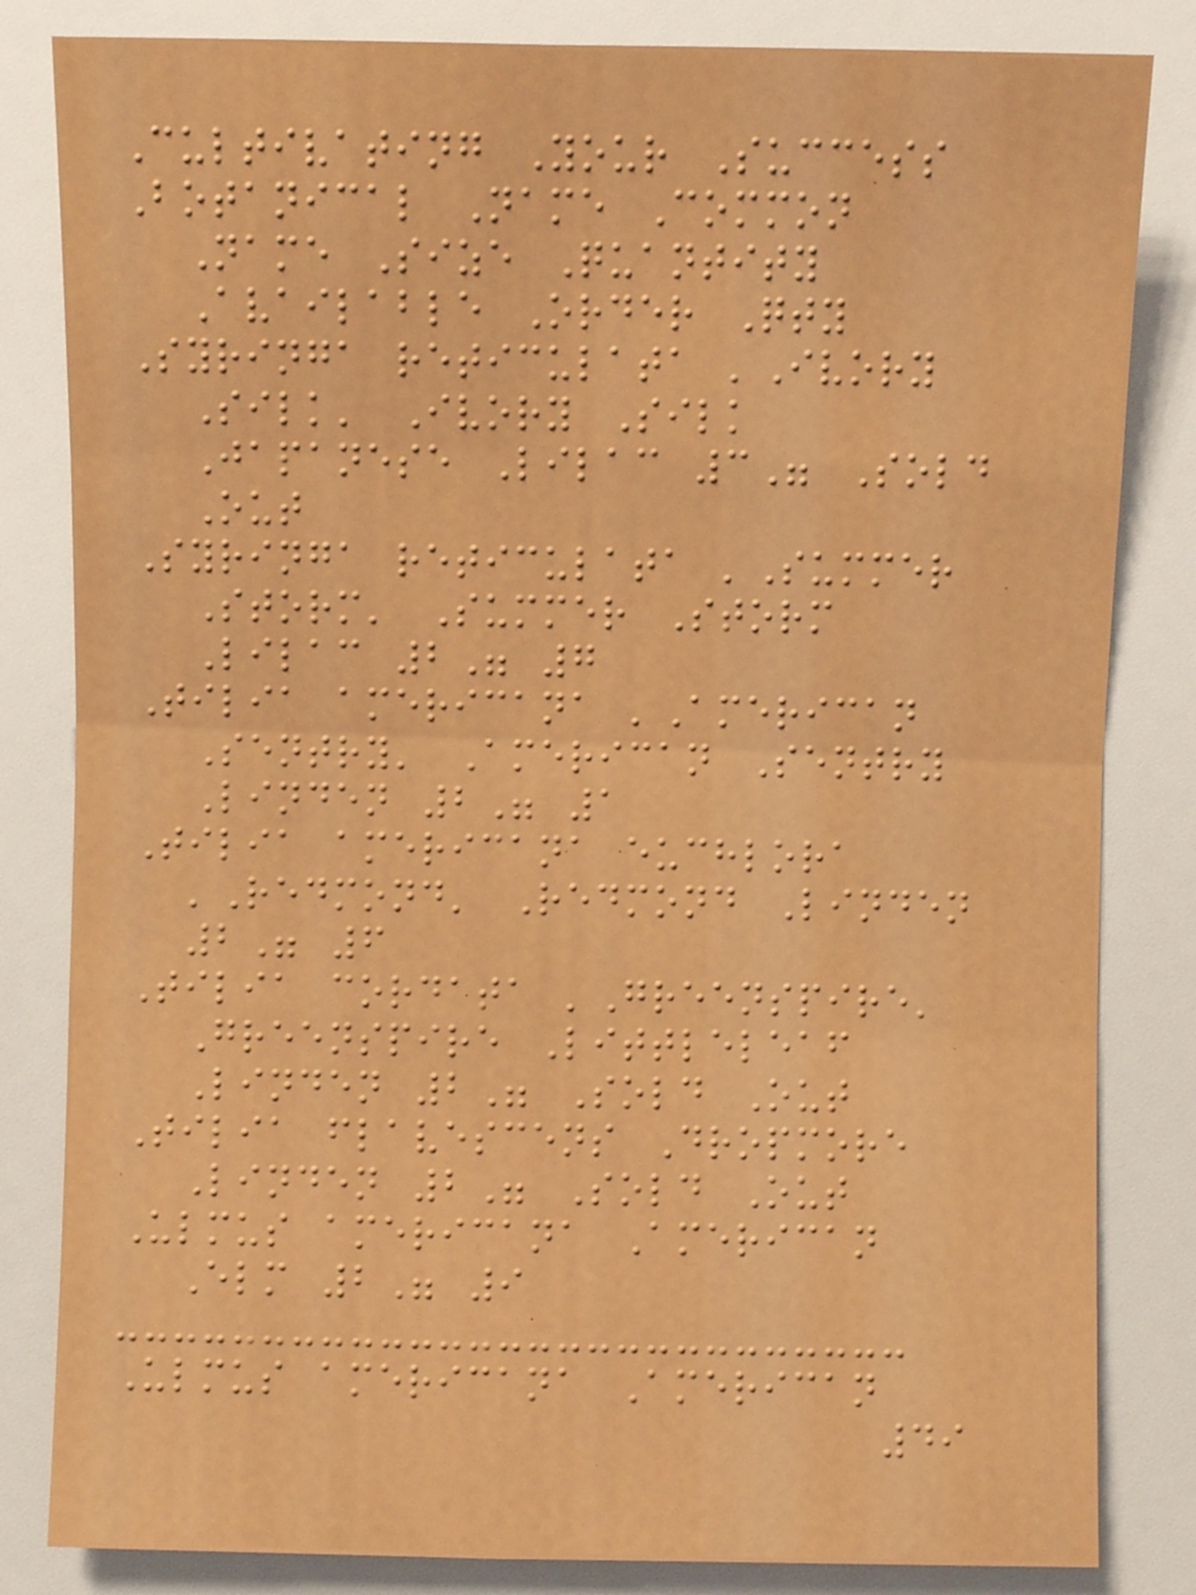Cultivating Your Success
Botanical Name Common
Name Size Quantity
Available Order Qty
Syringa reticulata 'Ivory
Silk' Ivory Silk
Japanese Lilac 3" Sold
Out
Syringa reticulata 'Summer
Storm' Summer Storm
Lilac 2" 7
Tilia americana 'American
Sentry' American Sentry
Linden 2" 1
Tilia americana euchlora
'Redmond' Redmond Linden
2" 6
Tilia cordata 'Greenspire'
Greenspire Littleleaf
Linden 2" Sold Out
Tilia flavescens Dropmore
Linden 2" Sold Out
Ulmus americana American
Elm 2" 9
Ulmus americana American
49
